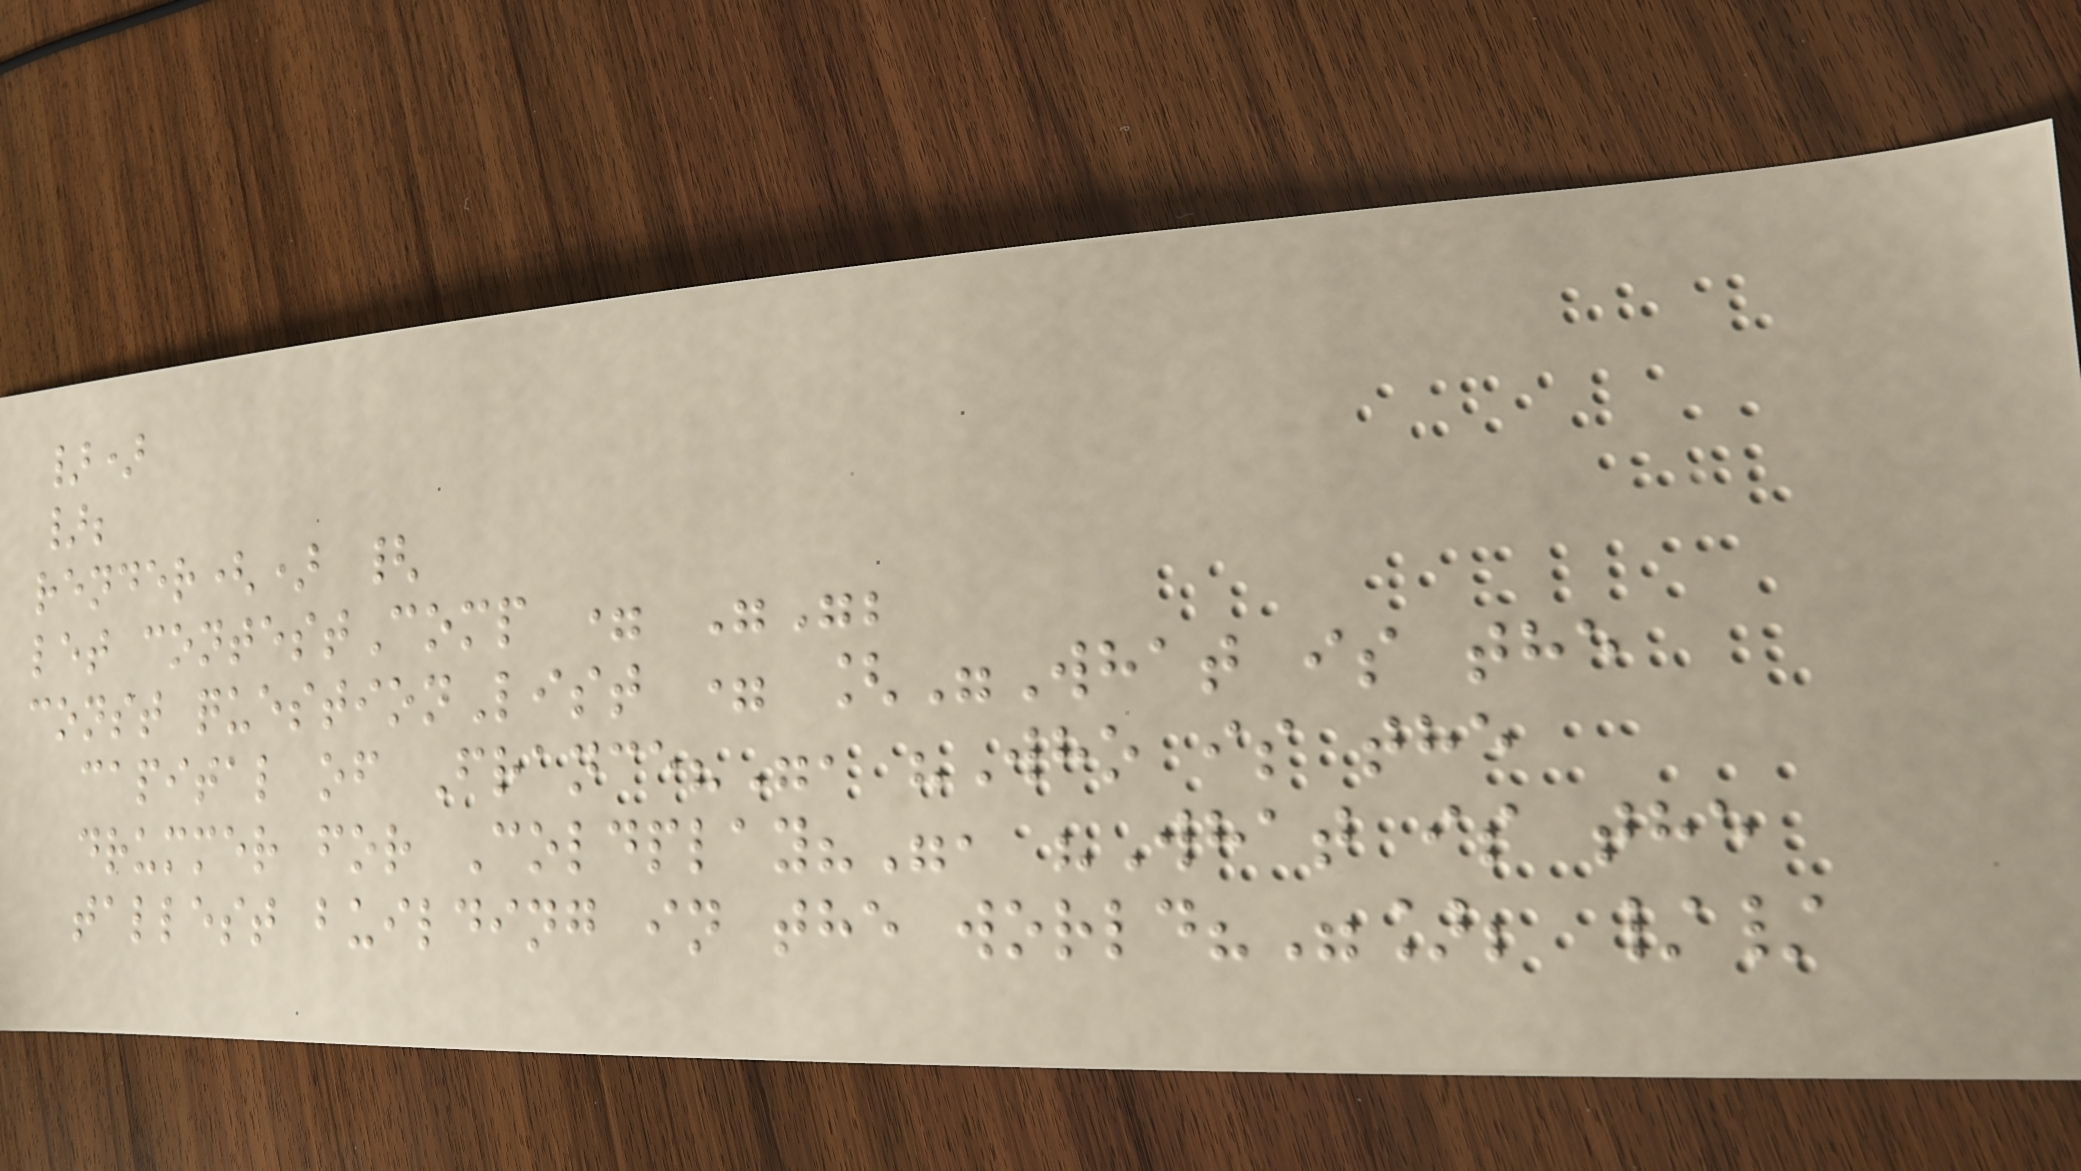})
};
render() {
let contestComp = "";
const questionList = ["What is the
capital of France?", "Who is the
drummer for Coldplay?", "What is the
tallest building in the world?"]; //
